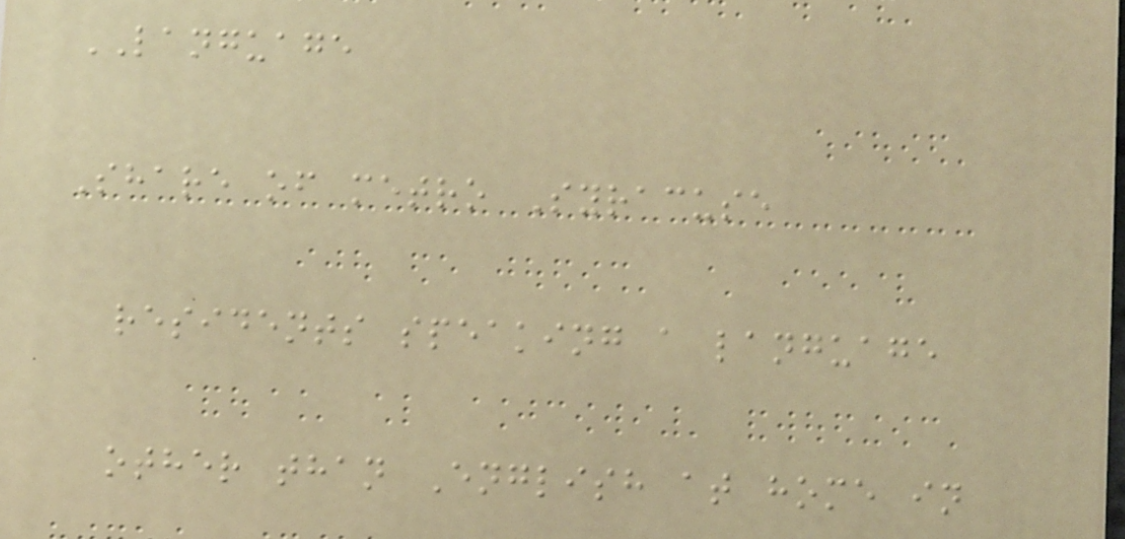LANGUAGE
Share of metro Syracuse
residents speaking a language
other than English at home in
